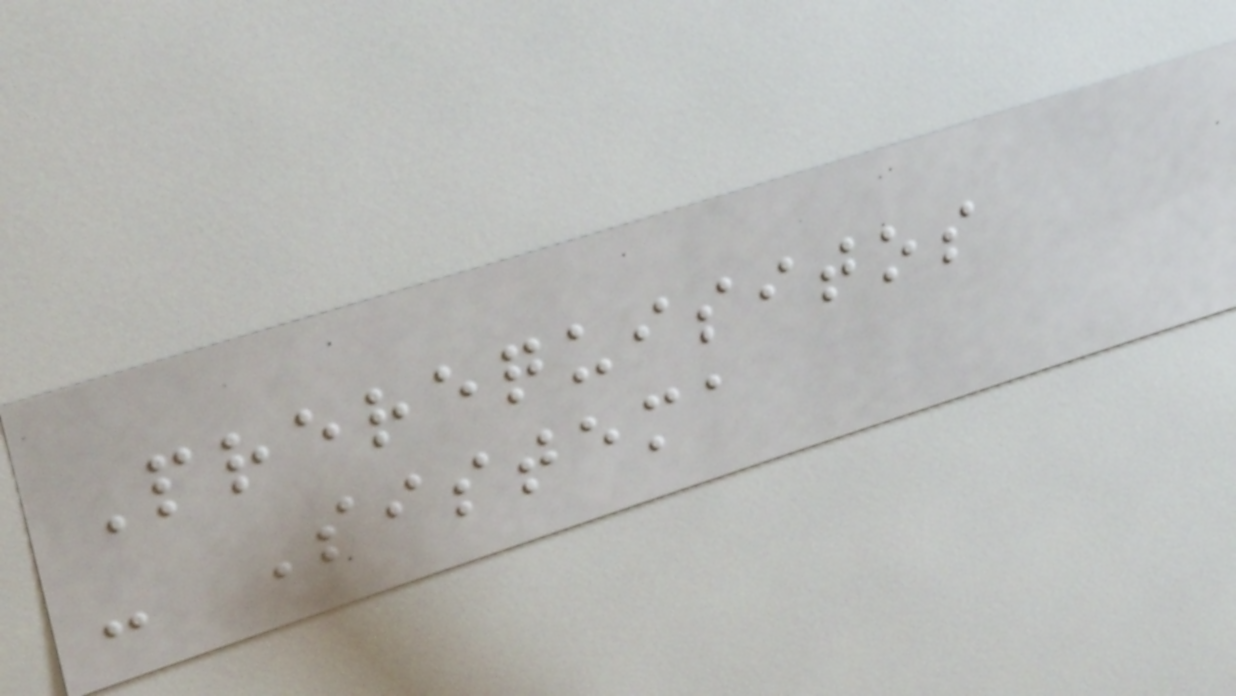Prerequisitos
- Sistema
